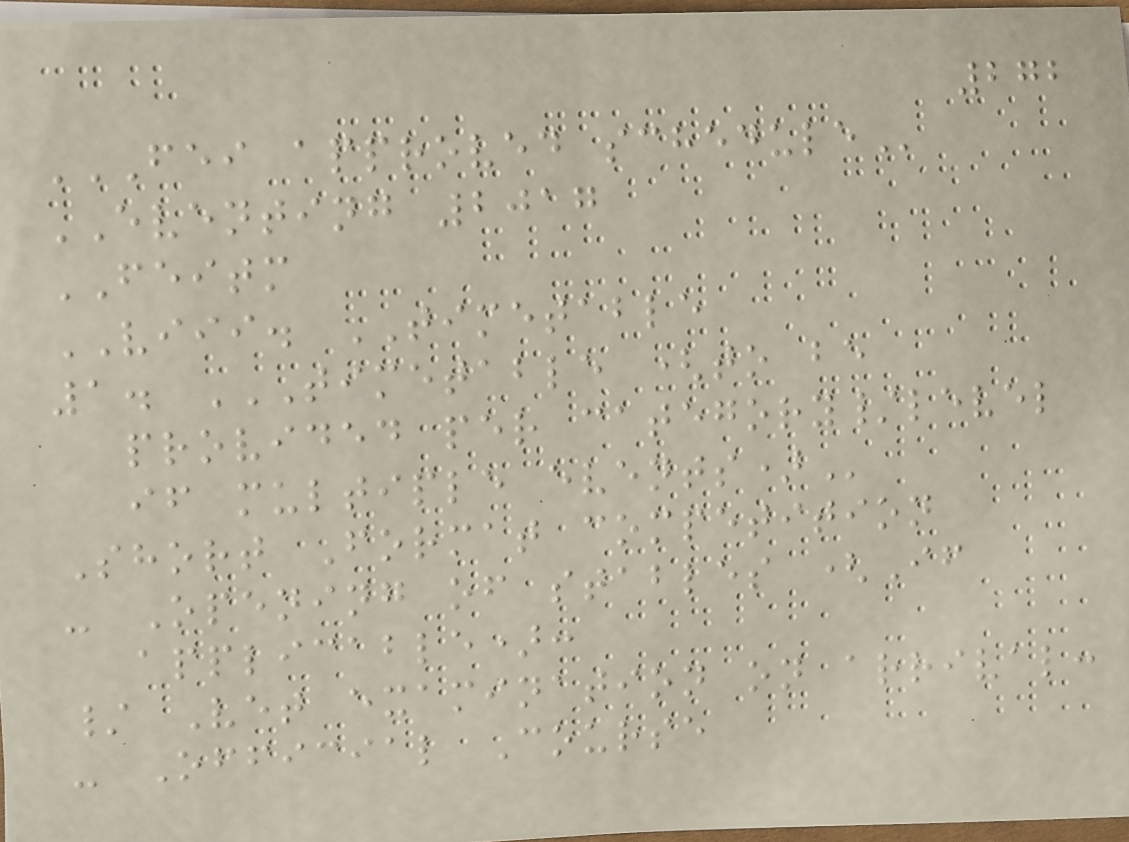272
FEI APPROVED SCHEDULE
EVENTING 2017
FEITM
VIII. TIMETABLE
1. TIMETABLE (TO BE
PROVIDED PER CATEGORY/LEVEL
IF MULTIPLE EVENTS)
Short Format competition
- Opening of stables (If
applicable):
/ Vet examination on arrival:
- Official Course
